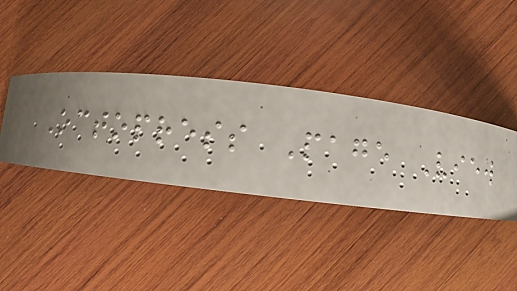Octopress Page View
